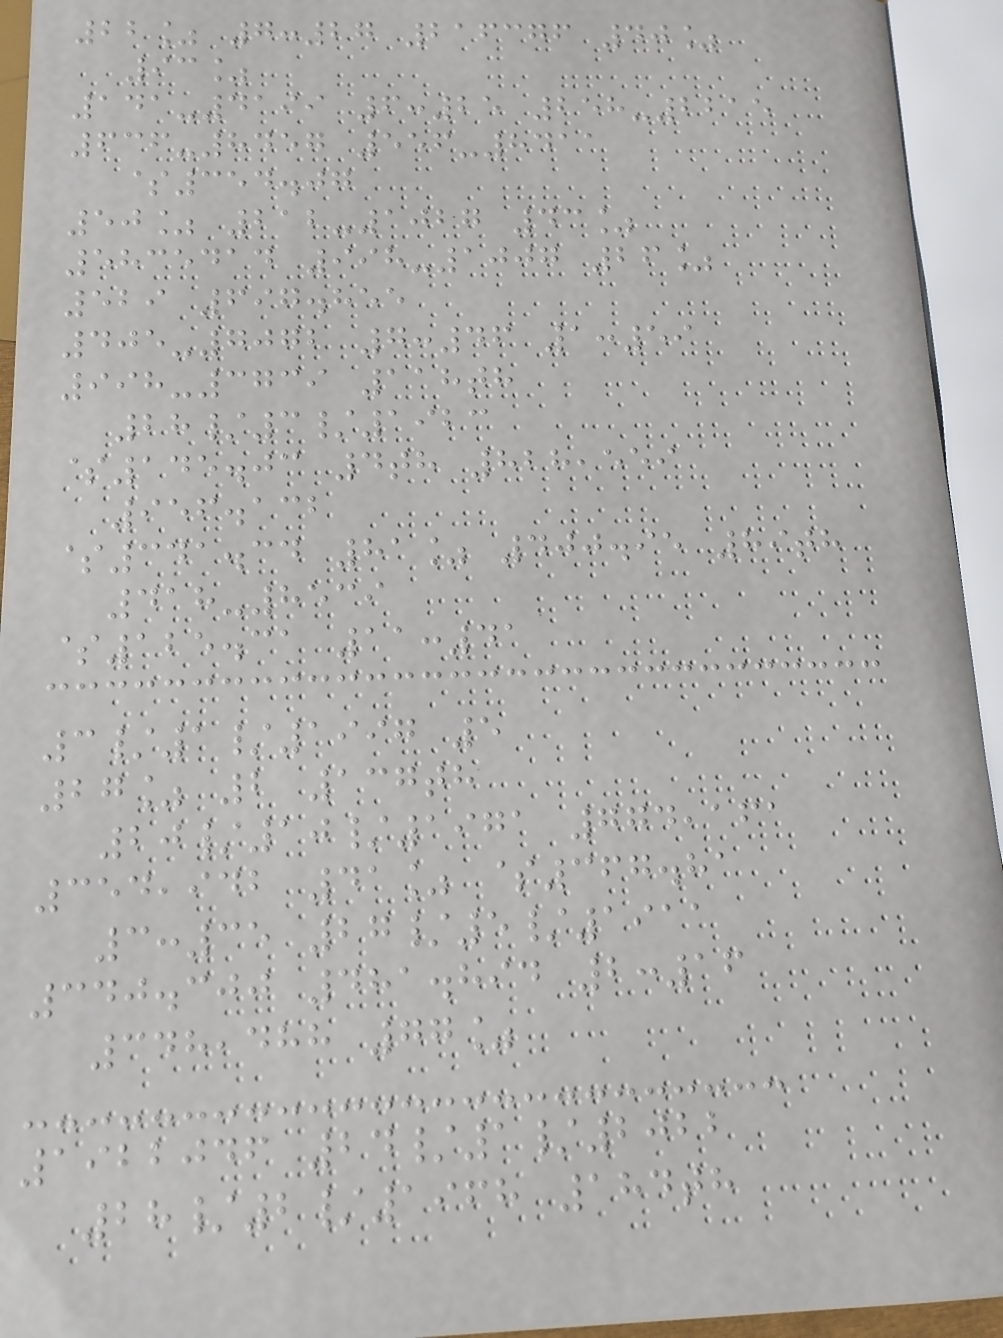22% 7:27 216376 40%
93%
141-4199 6:25 258-2215
636-8457 556-8411
$354.07
50% 212-1027 43%
5835414 998-1007 26%
529 697.855
405-7072 7:46 1:59
998-3739 118th
28/3/1923
$145.03 4th 828,559
956.132
$341.34 81% 400.95 89th
418-8539
$125.31 11:41
3/1/1997 5
27% 2 137th
20/10/1971 774,161
354,942 41% $367.81
3:35 27/5/1911
340.300 481.894 2:16
348,488 77%
1922046 24/1/2022
28/2/1968 184th
